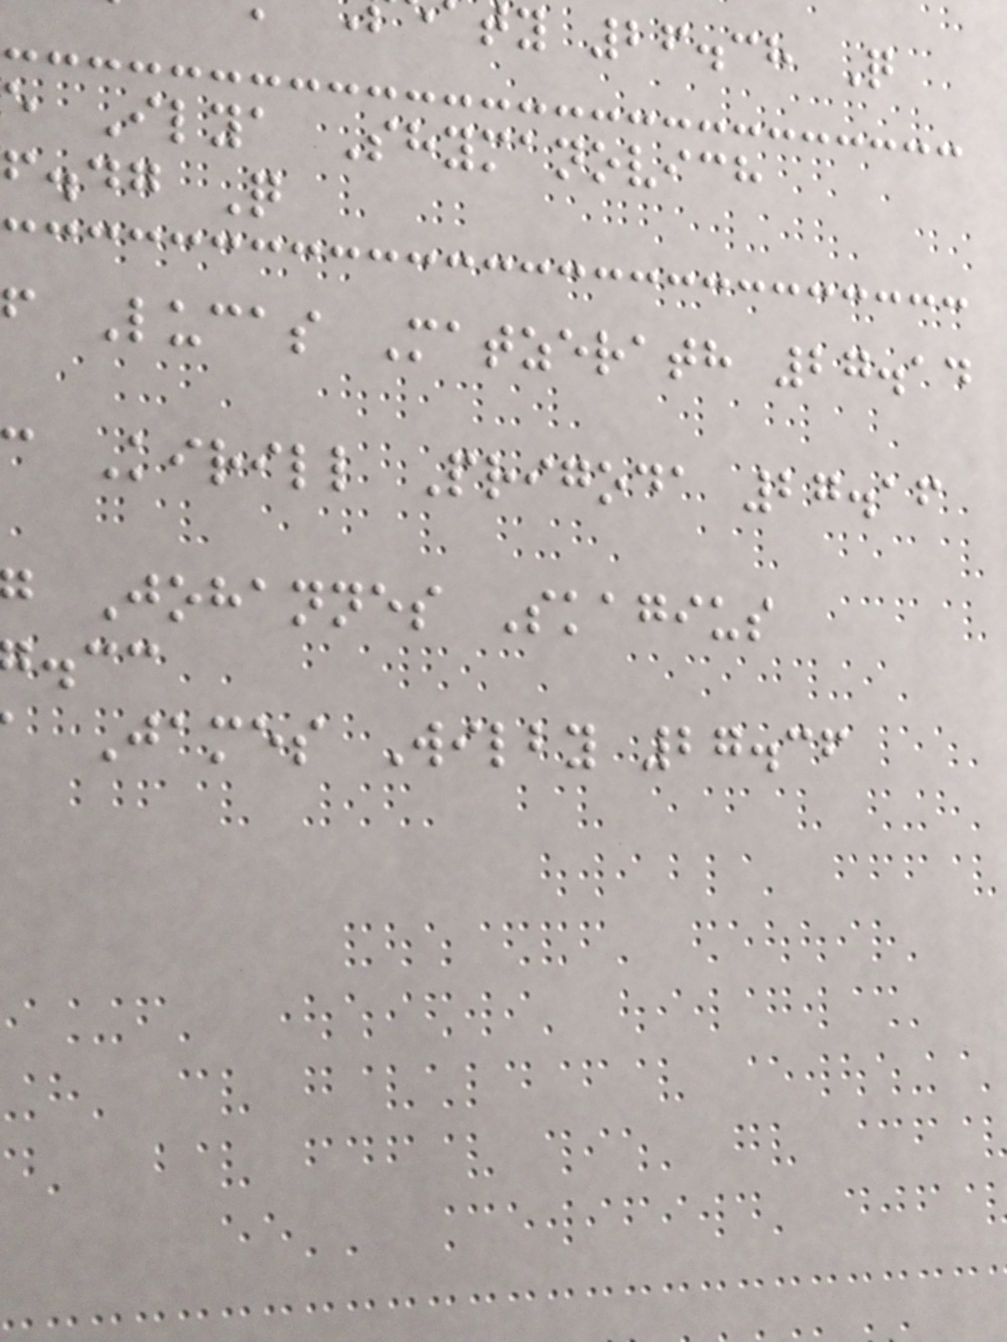ty 26.38 Q
e Ilya Shymanovich
f.dg Q
f Lucas Matzerath 27.14
Kirill Prigoda 27.16
Johannes Skagius
James Wilby 27.36
